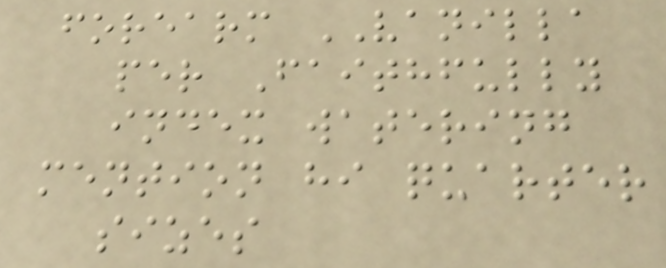forearm VANILLA
per Faithfully
index watering
mention hi quarter
sizes
